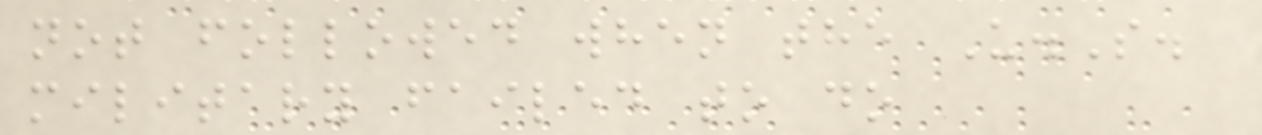not followed when the U.S.
military failed to do
